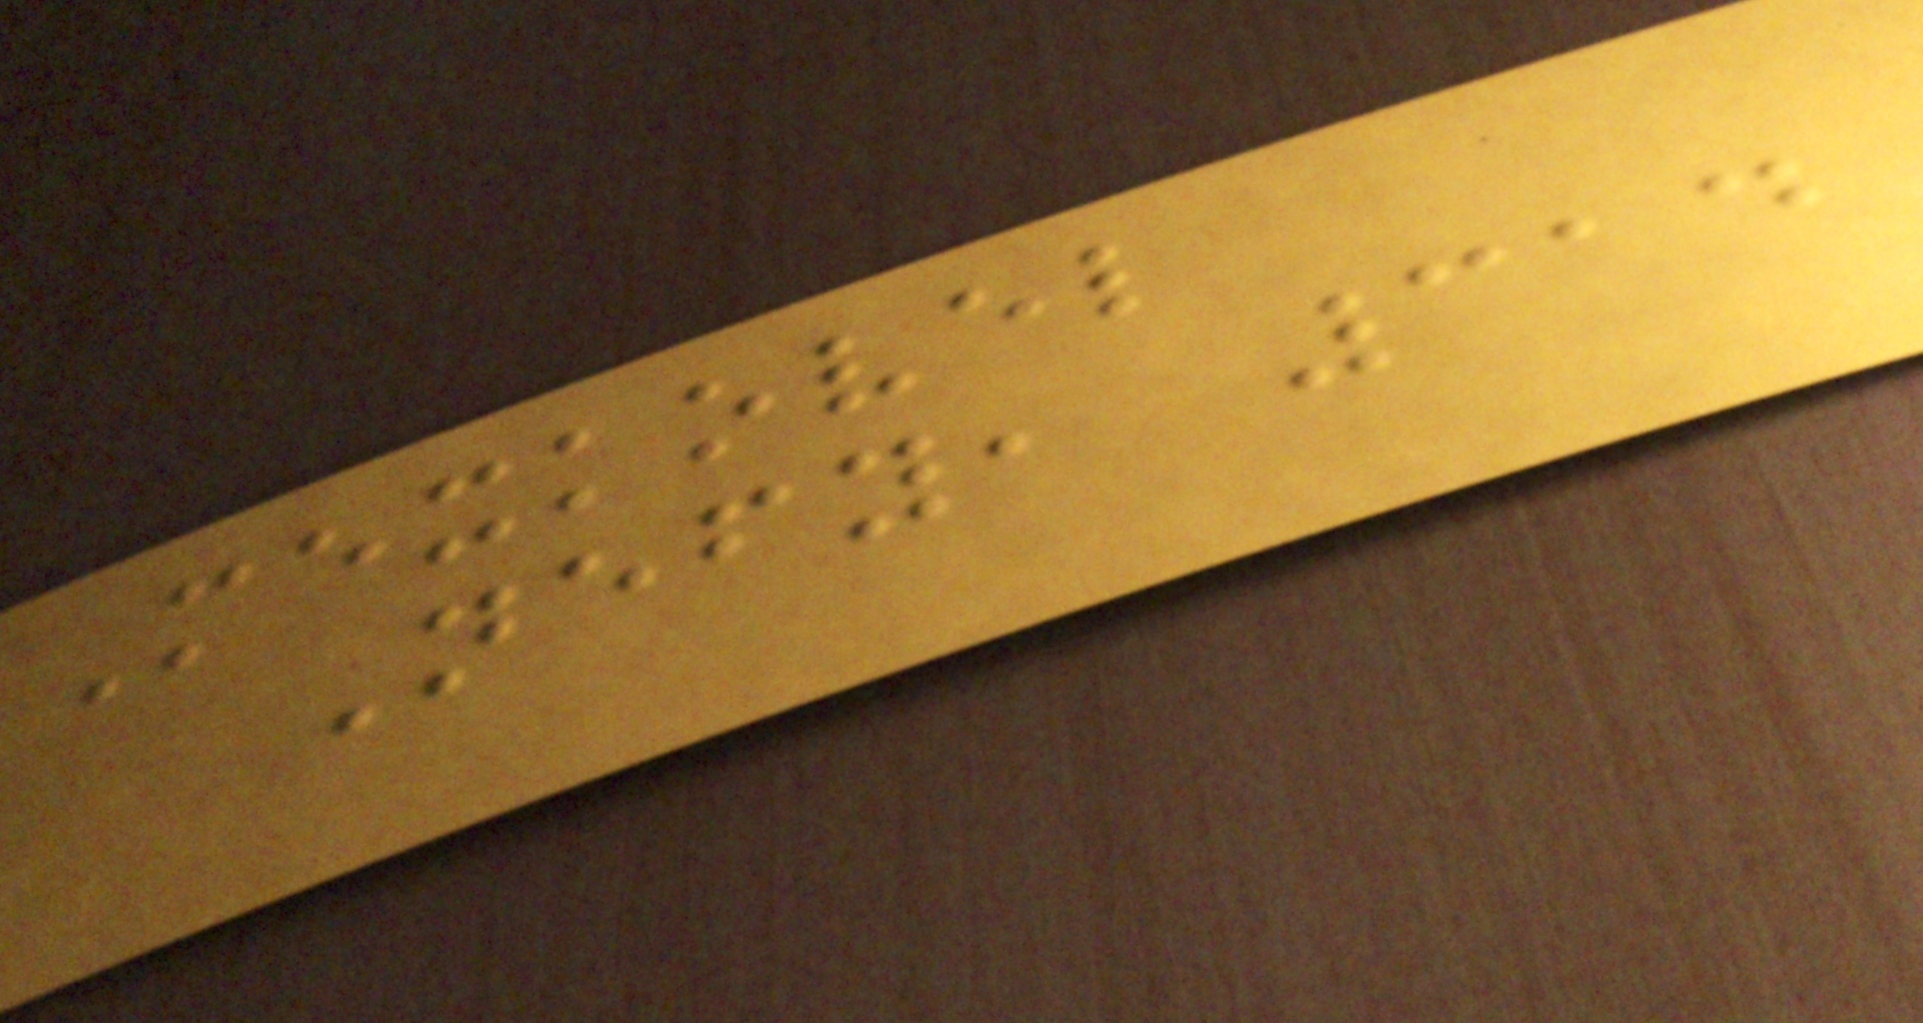Mexkovel
Nefy, 314
